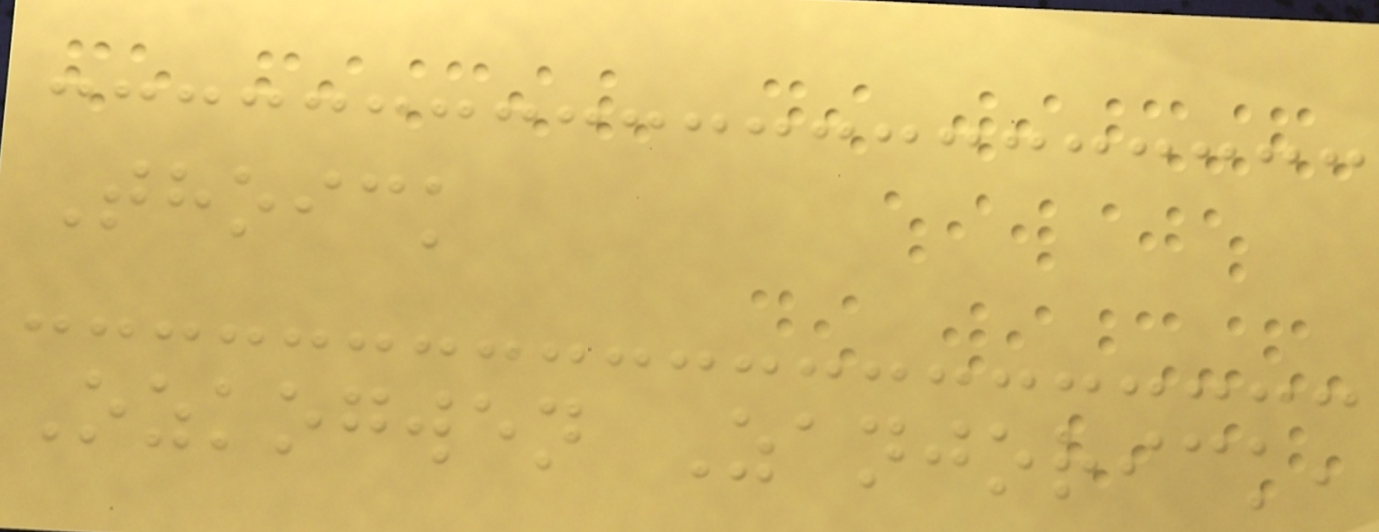Thoick
Ozkogwen Zanjorick,
